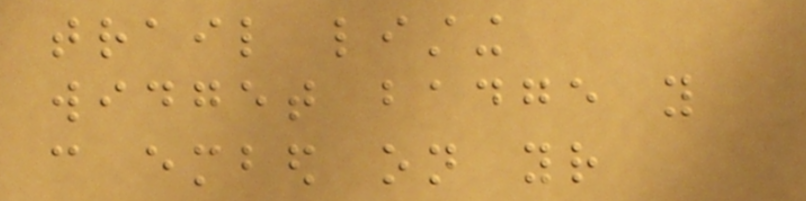trail listing
widget badge you
can embed on your
